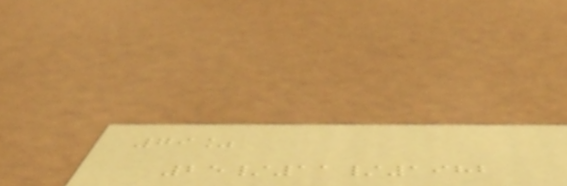79%
25/11/1982
